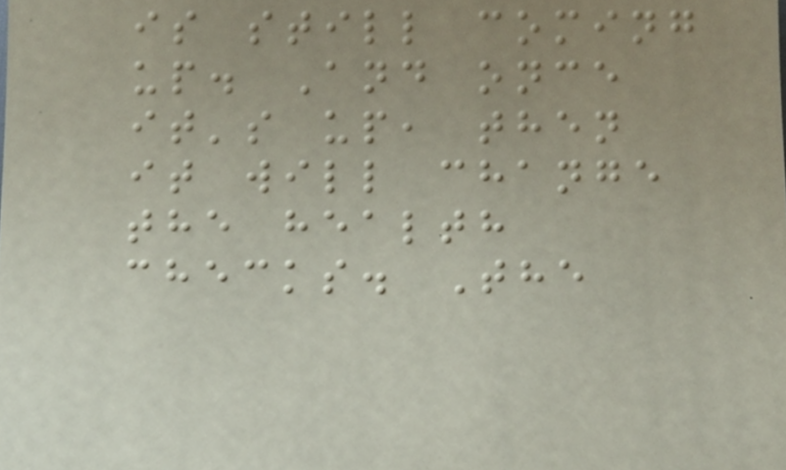is still coming
up. And once
it's up, then
it will change
the health
checks. The
